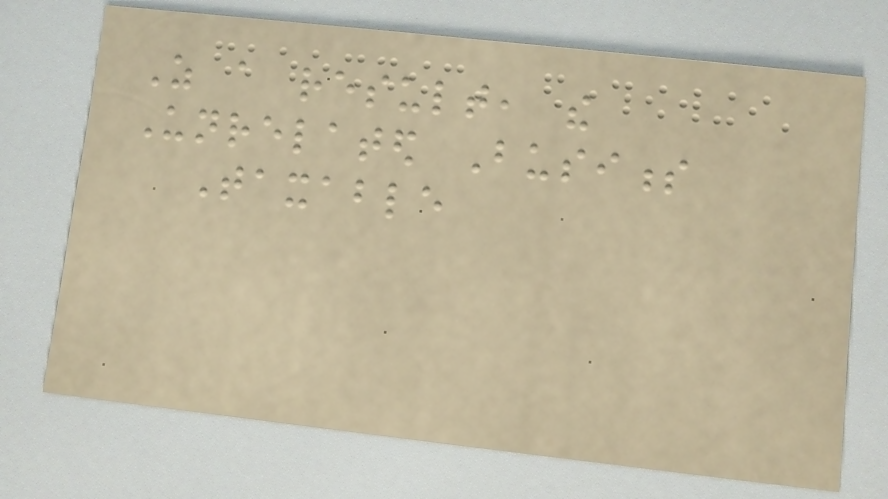As a result, the
Unrelated Business
Taxable
